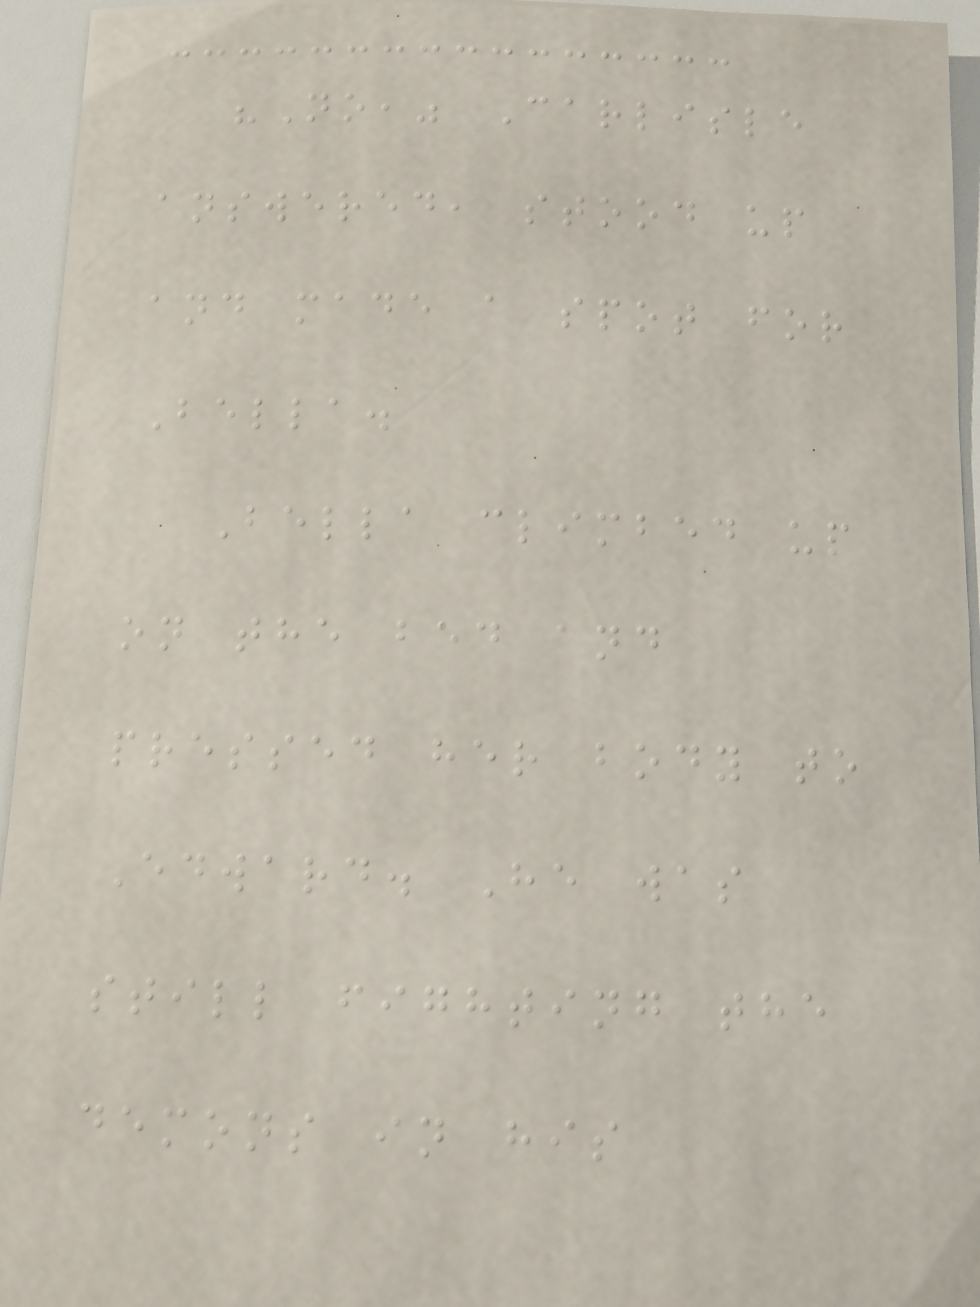"No," Carlisle
answered, stood up
and made a spot for
Bella.
Bella climbed up
on the bed and
pressed her body to
Edward. He was
still fighting the
demons in his
